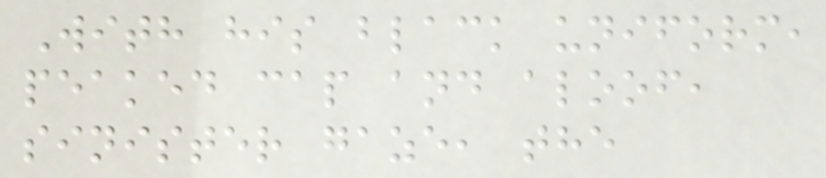With his black uniform,
peaked cap and aloof,
sinister gaze, the
